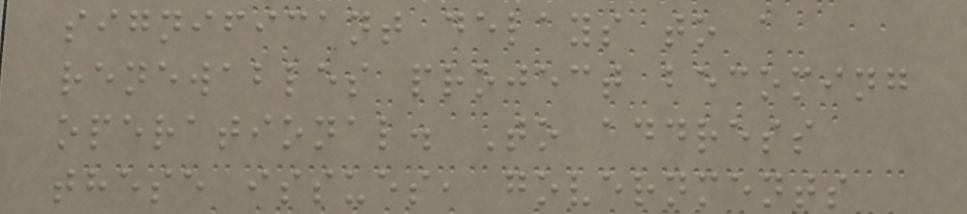significant delays to a
renewables project becoming
operational. To address
these issues, governments
